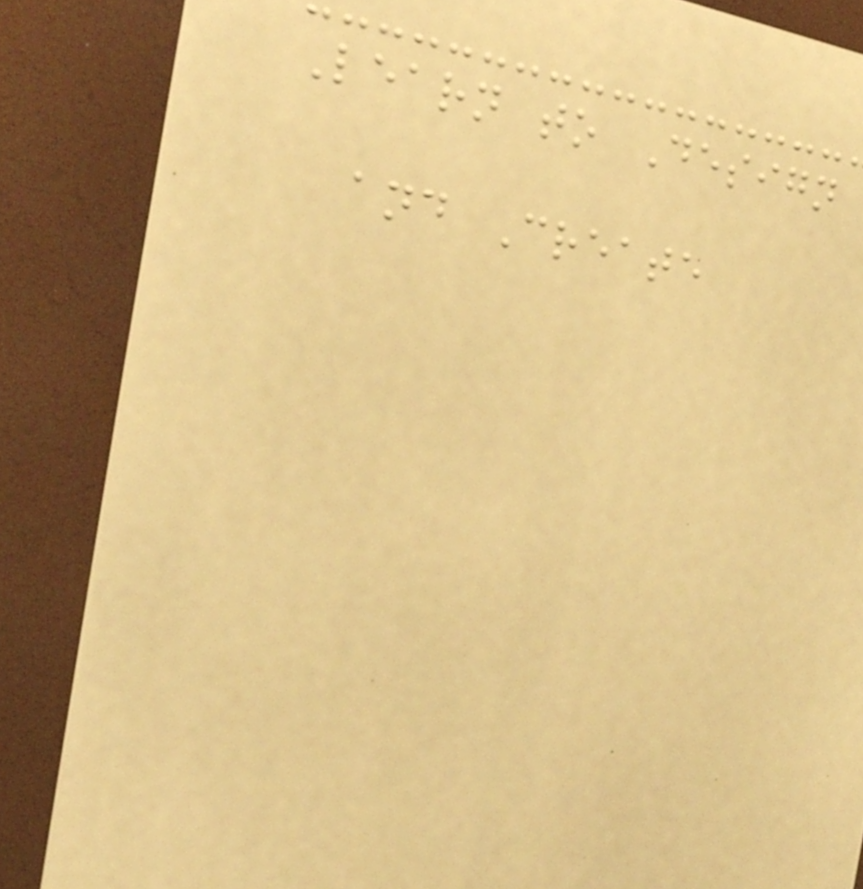Learn to Design
and Create
